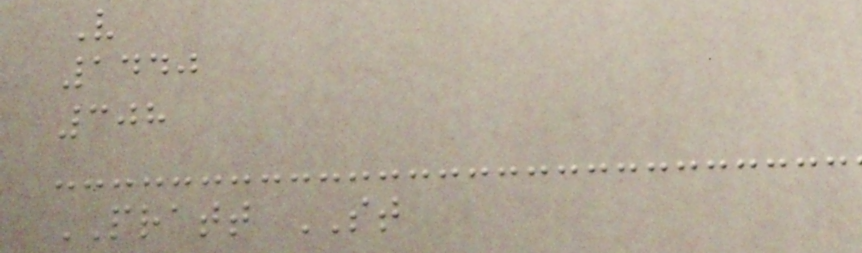V
1440
308
PRATT ST
